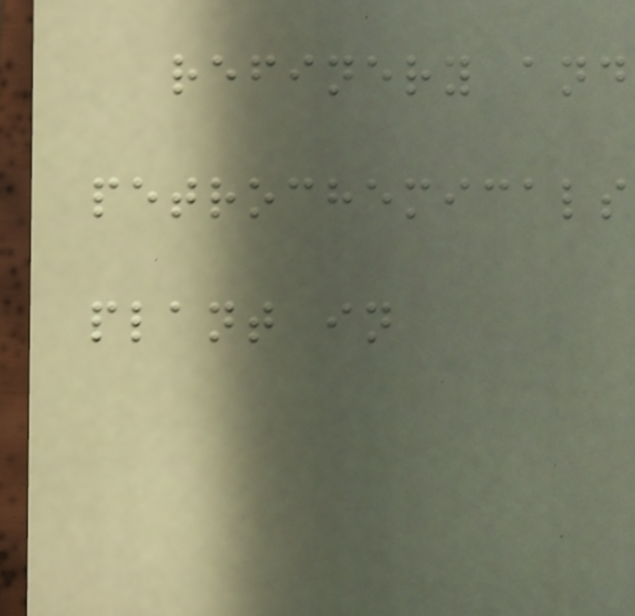refinery and
petrochemicals
plant in
